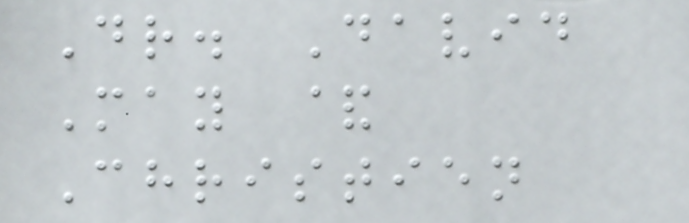Dr. David
May &
Christien
